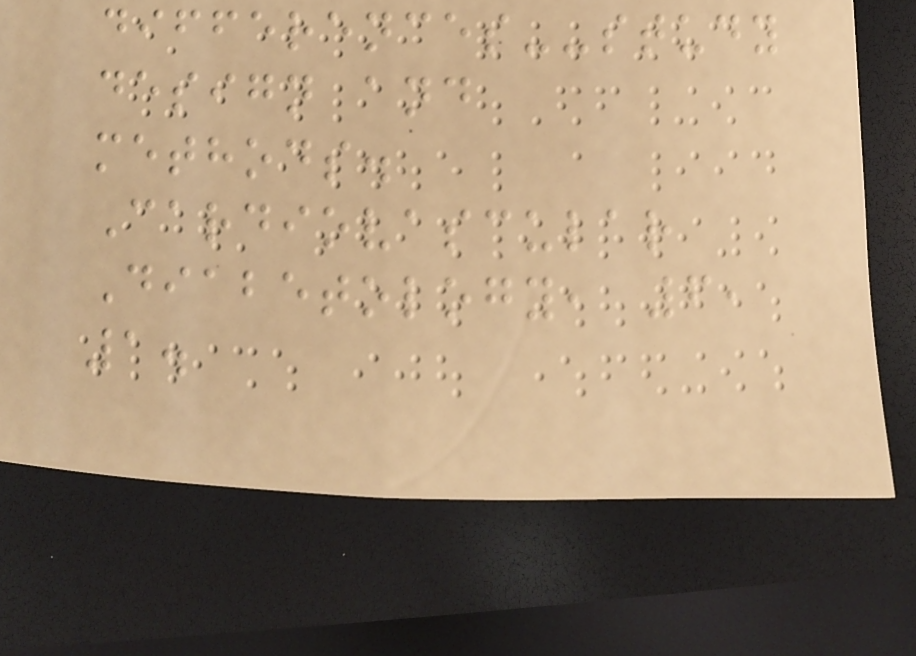differences--study
design and
methods.
Cardiovascular
Diabetology, 6,
1.
